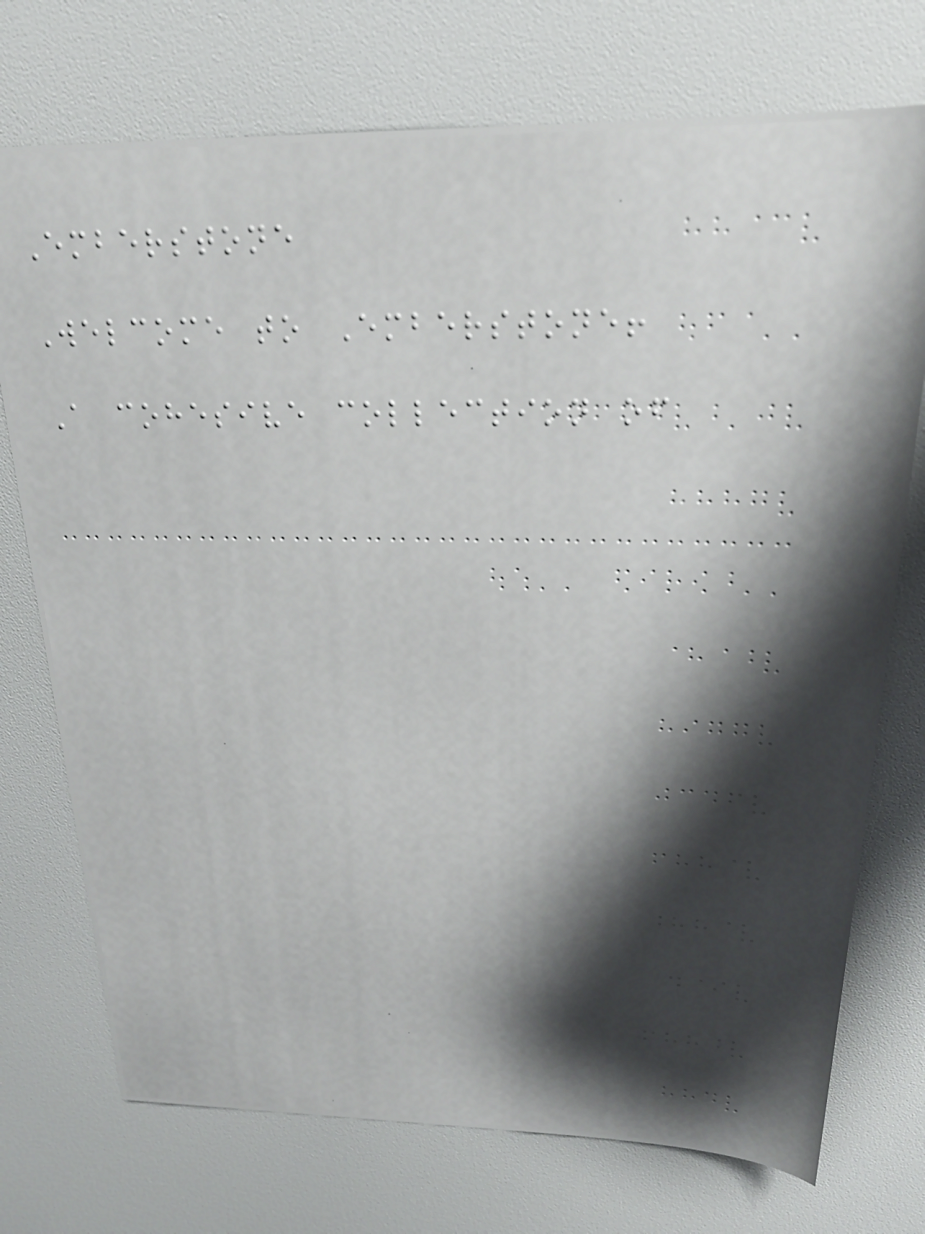Emberstone
Welcome to Emberstone!
A cohesive collection of
